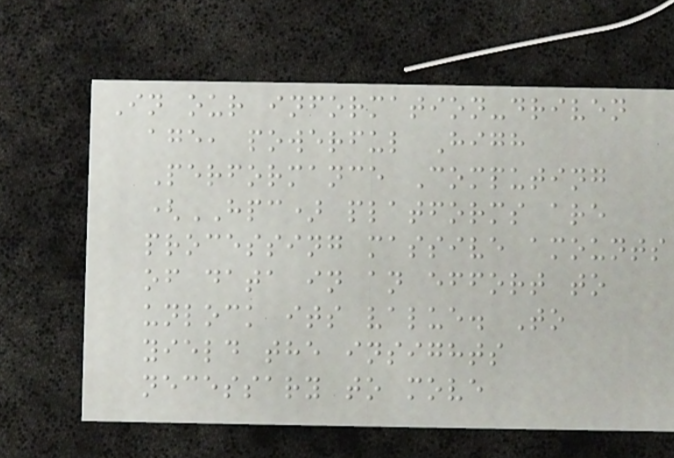In our information-driven
age, powerful High
Performance Computing
(HPC) platforms are
processing massive amounts
of data in an effort to
unlock its value. To
yield the insights
necessary to move
